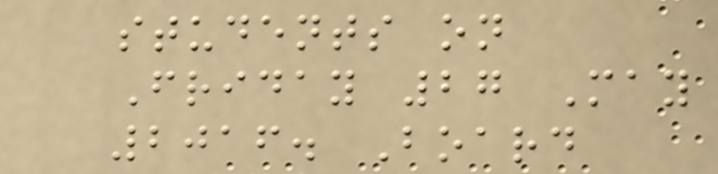students on
Friday 27 May
2016. Board
